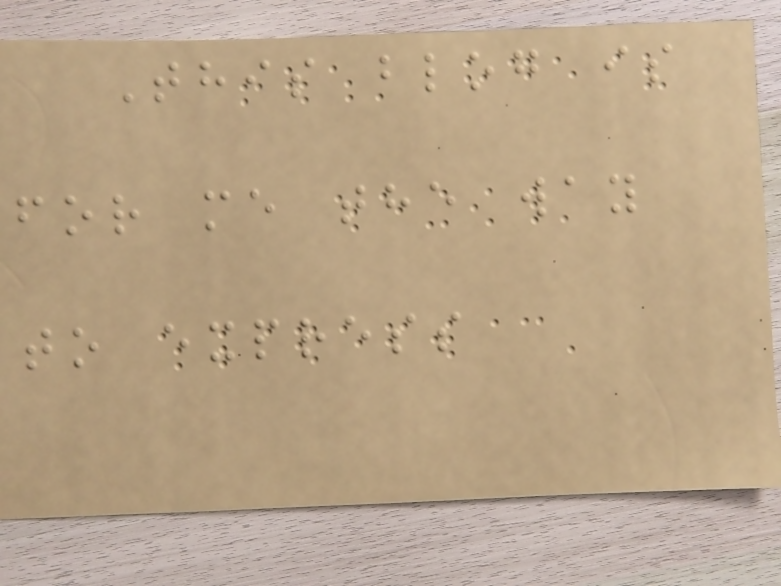This blog is
for me the way
to express
